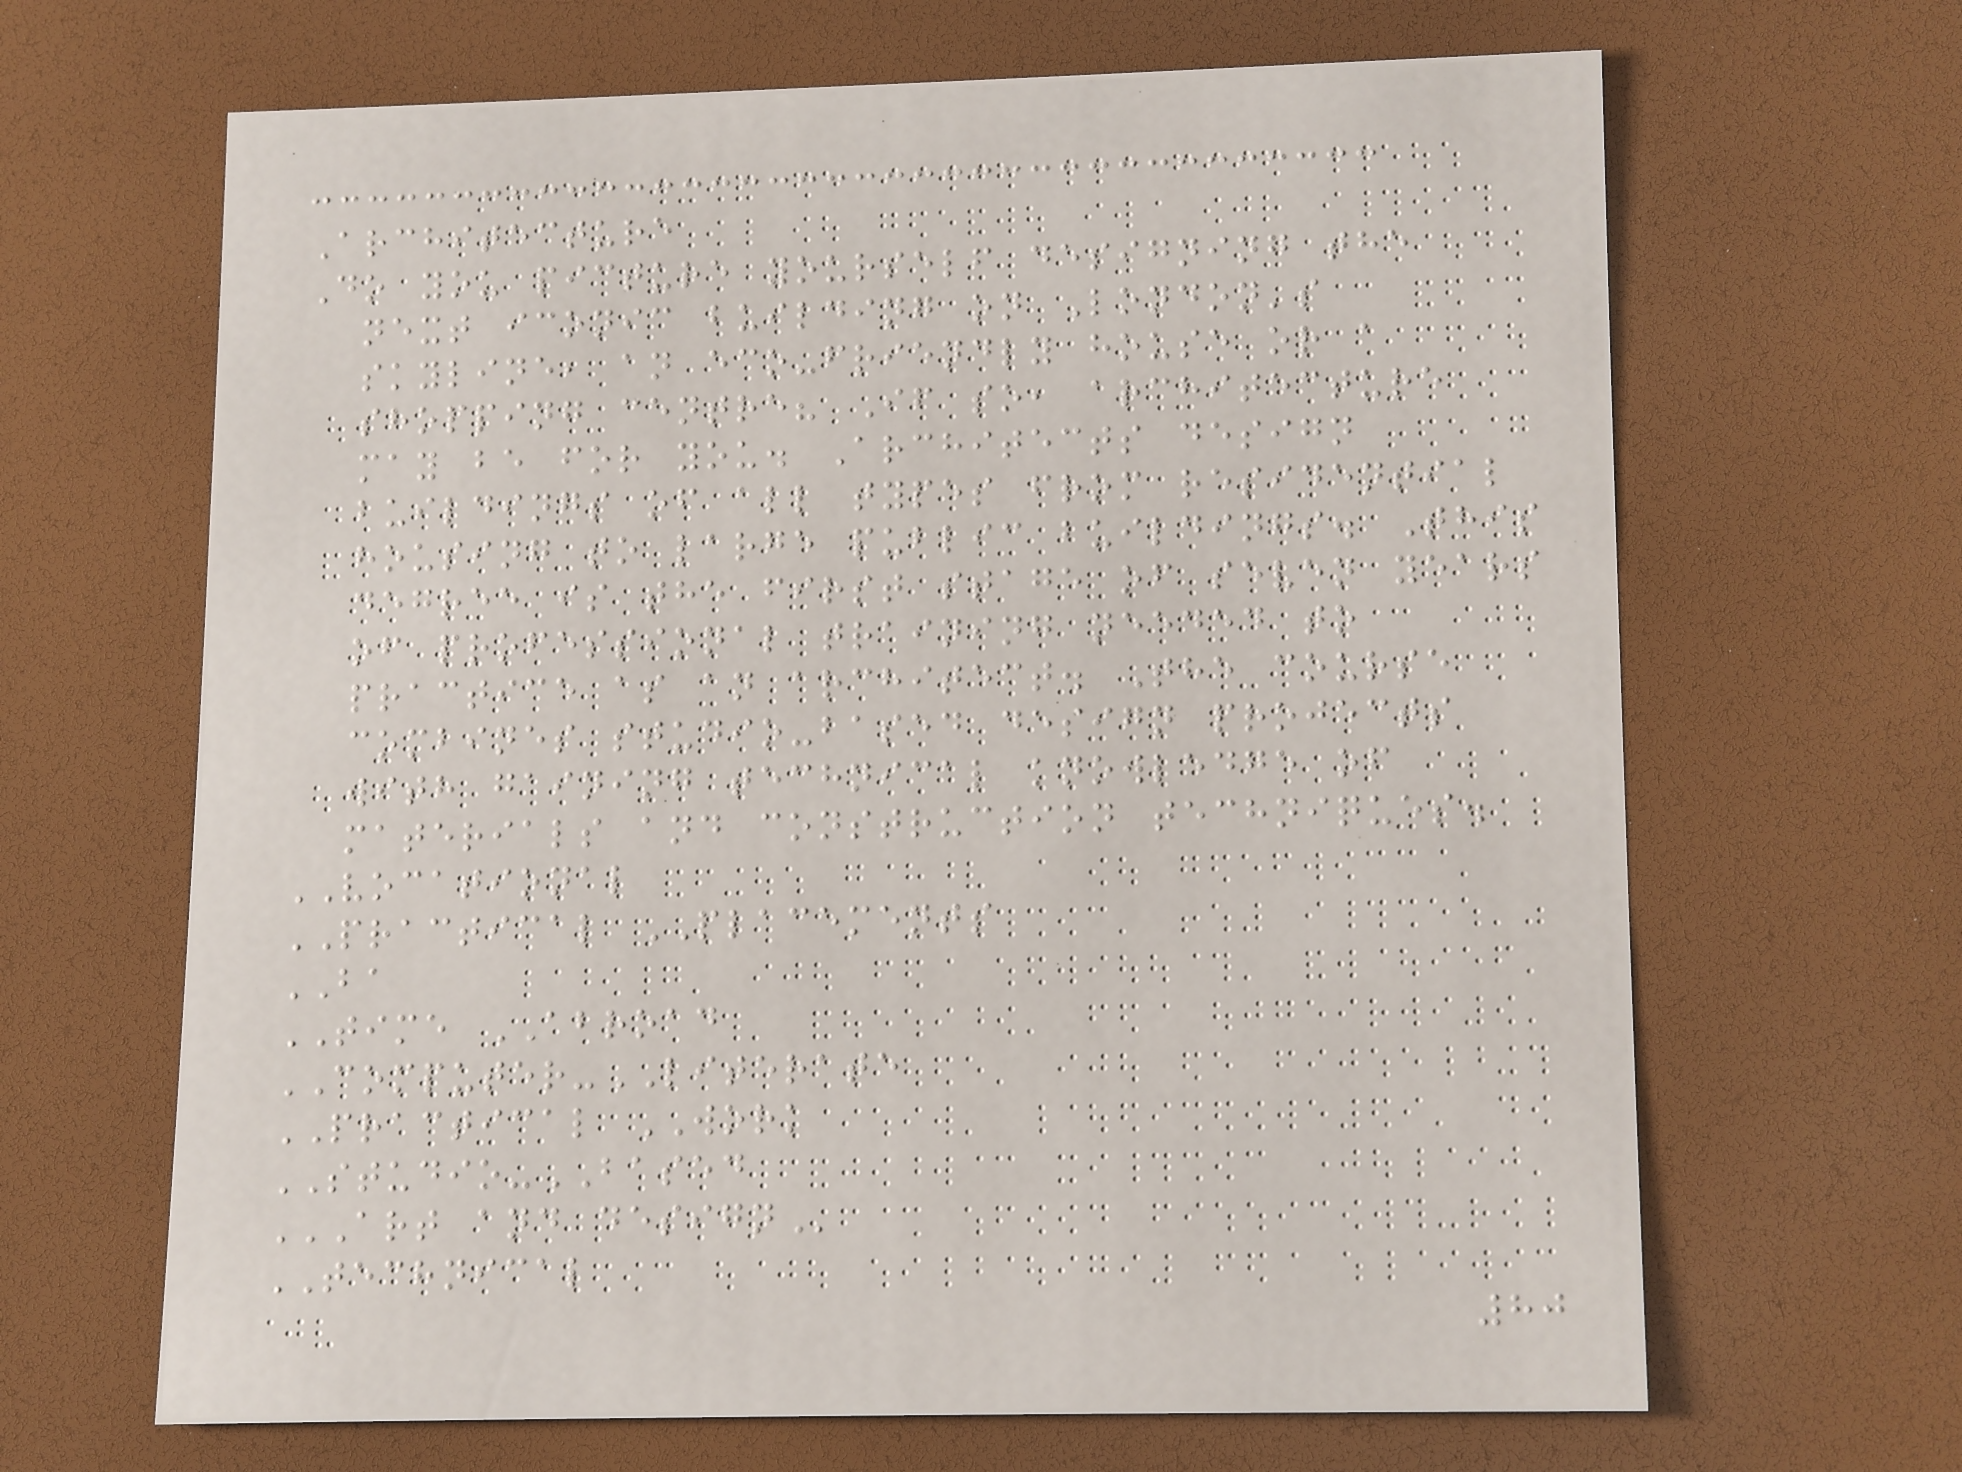Architecture
Do you picture yourself designing the
next iconic building on London's
skyline, an eco-friendly house or a
shopping centre? If so, architecture
may be for you. Architects design
buildings of all types from residential
housing to large public buildings. This
degree is the first stage of seven years
of professional training needed to
practice as an architect. The course
combines studio-based design projects
with gaining technical knowledge of
materials and construction techniques.
VOCATIONAL
PRACTICAL PLACEMENTS
BA
TIME ABROAD
COMPUTER-LITERATE
PRACTICAL WORK
STUDIO-BASED
ART AND DESIGN
TECHNICAL
80
